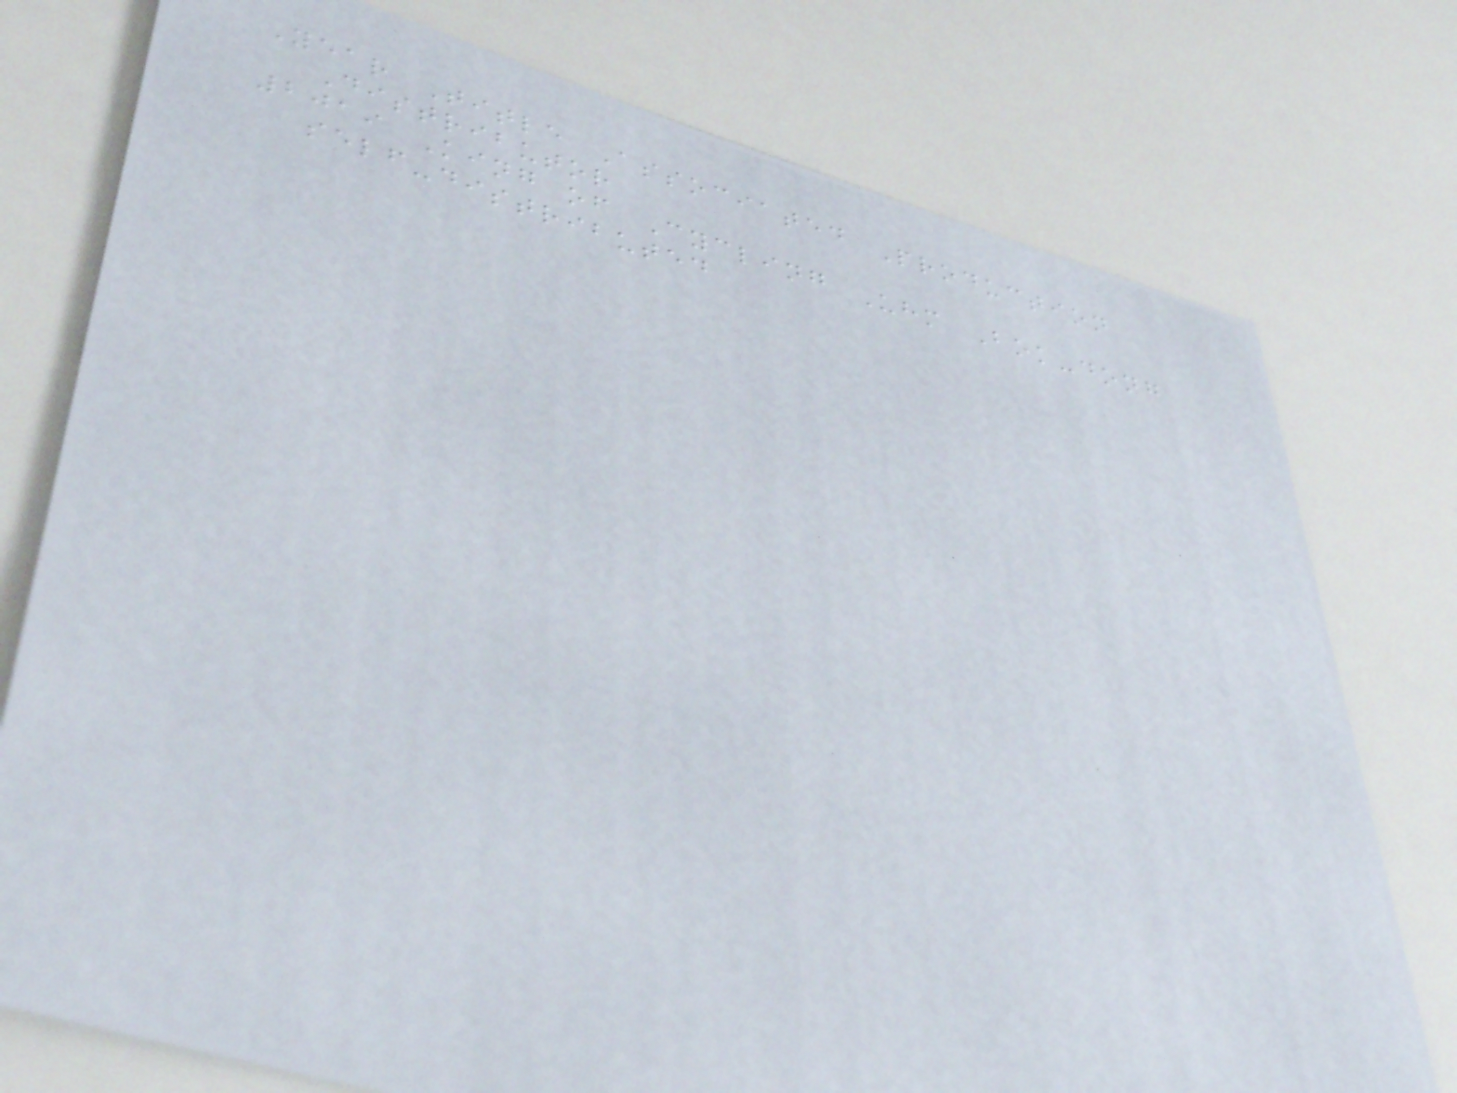Year Title Associated Production
Distributor
2019 King of Cycling Uhm Bok-dong
self-distributed
